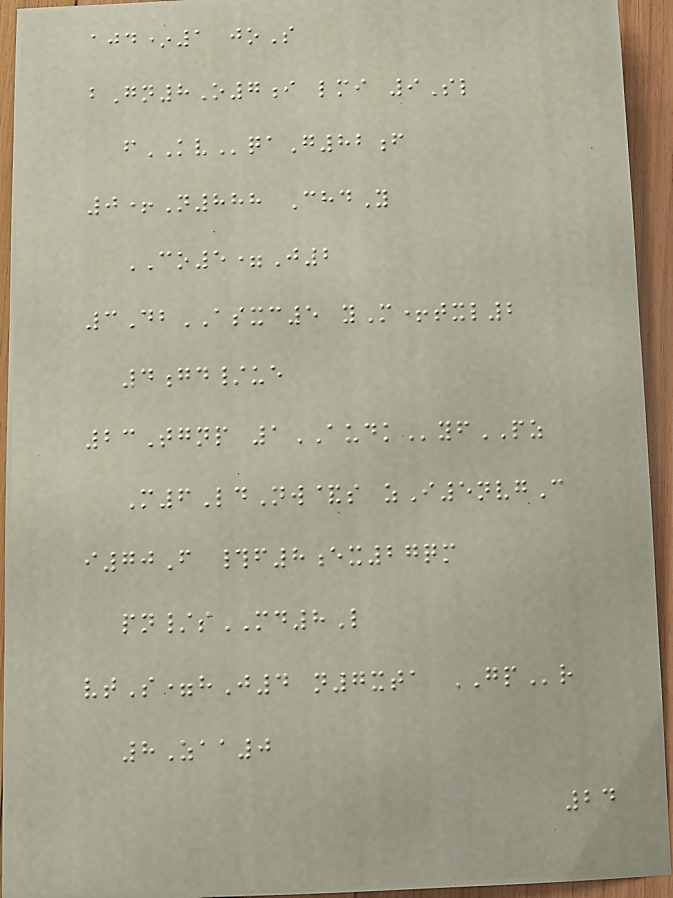ajd*1 joS
bGn8O7i lmi 9Sl
fKVqaG82f
0+N888 ChdY
CO5=J2
3DbASXC5 yM+txl2
4gd/ue
23Tgnp 1AUDKyfPZ
M6LdNw&s zI5nvgC
i70F #f8ex27qm
pn/sMD8L
vtS=hJ4 n7xta GPr
8Zaa0
24
